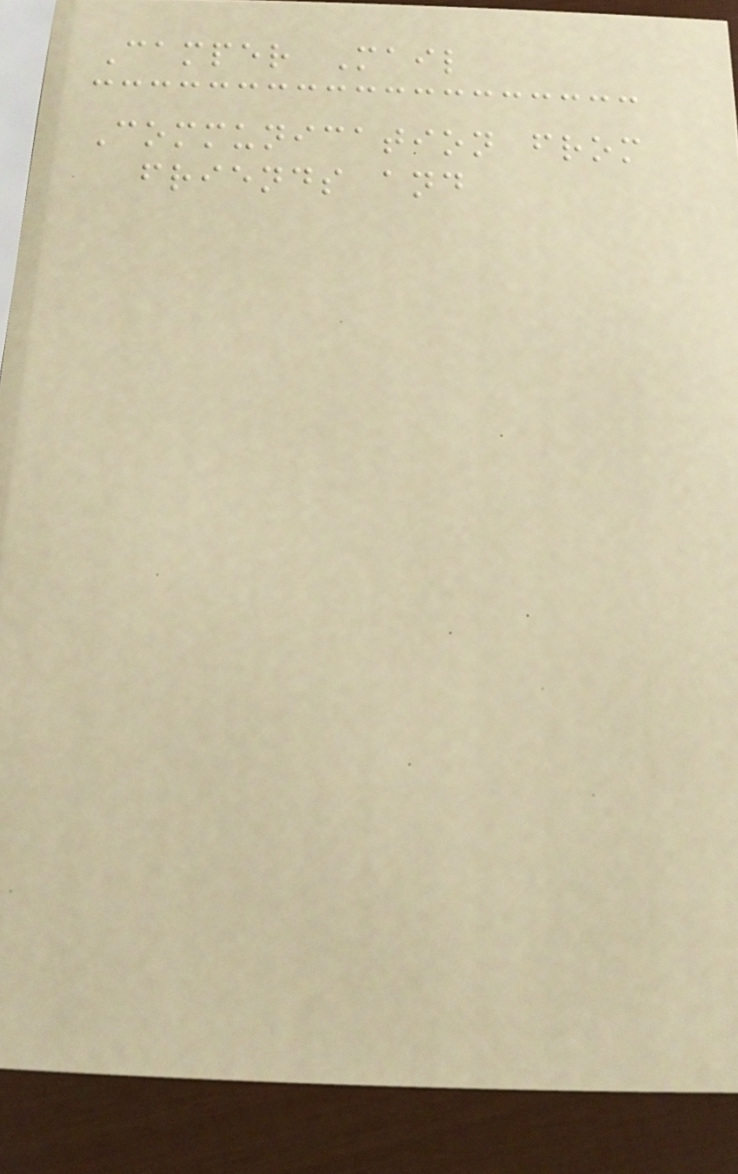Camper Mail
Communication from
friends and
